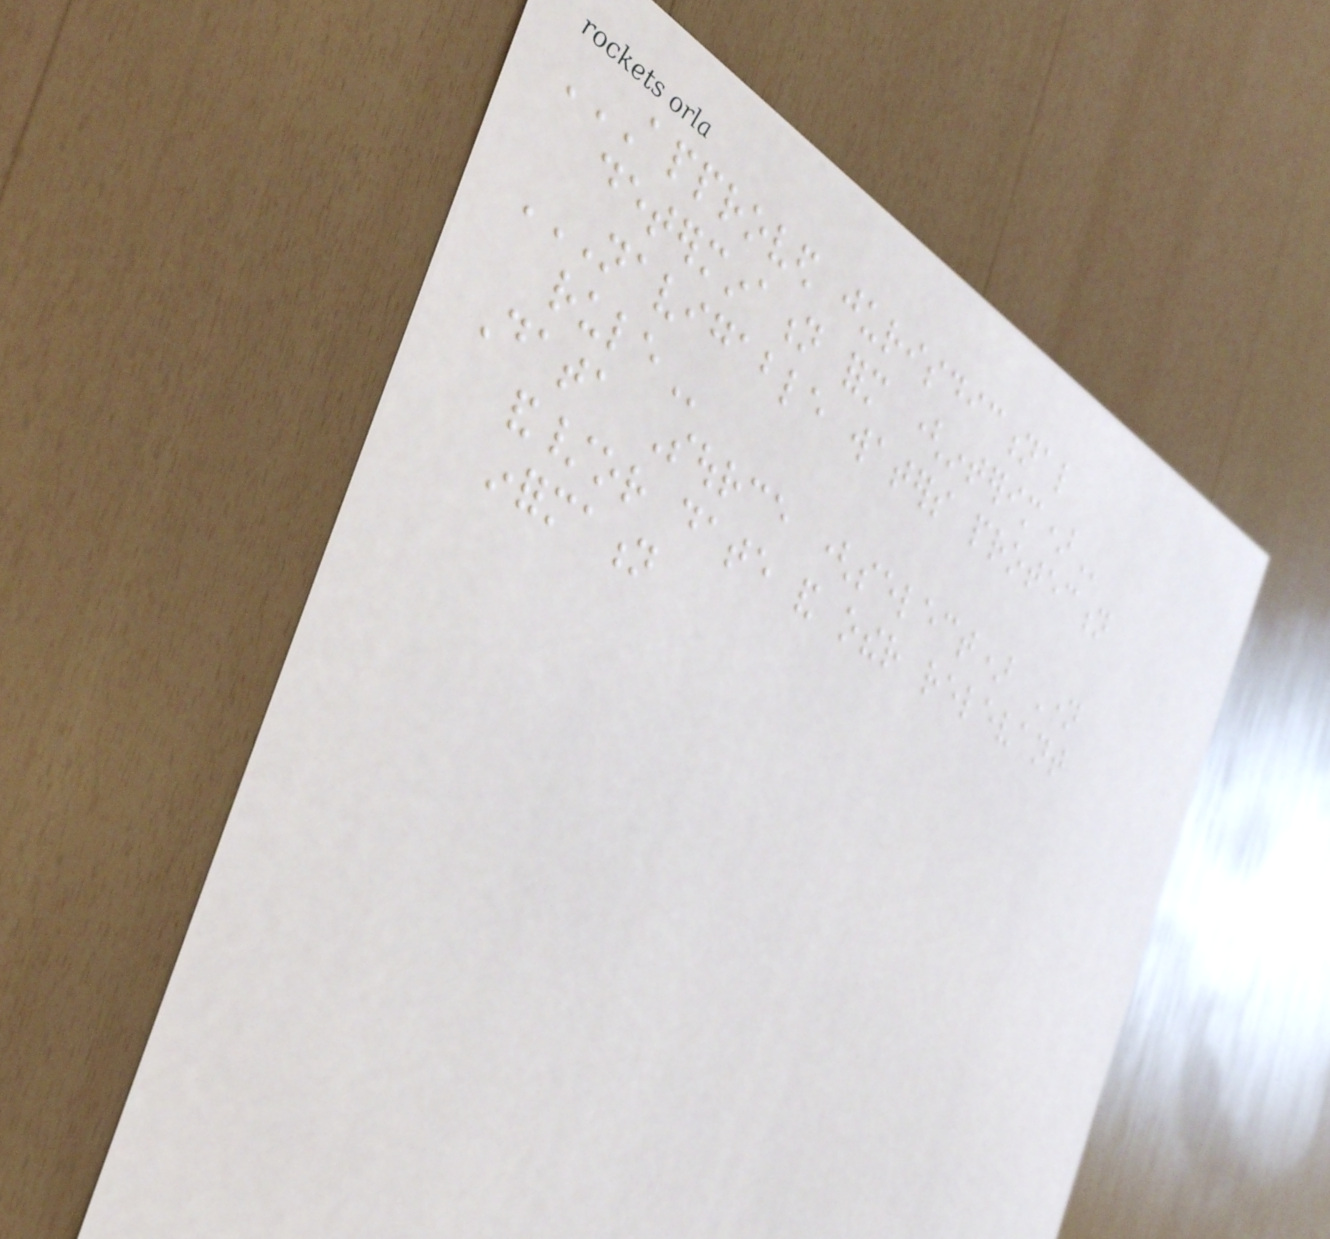APPROVED JURISDICTIONAL
DETERMINATION FORM (INTERIM)
NAVIGABLE WATERS PROTECTION
RULE
Data Source (select) Name
and/or date and other relevant
information
